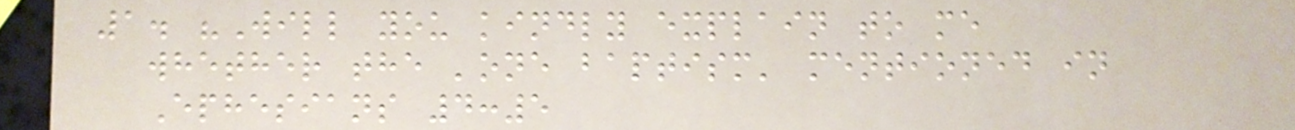1. "Will you kindly explain to me
whether the 'one baptism' mentioned in
Ephesians 4:5
